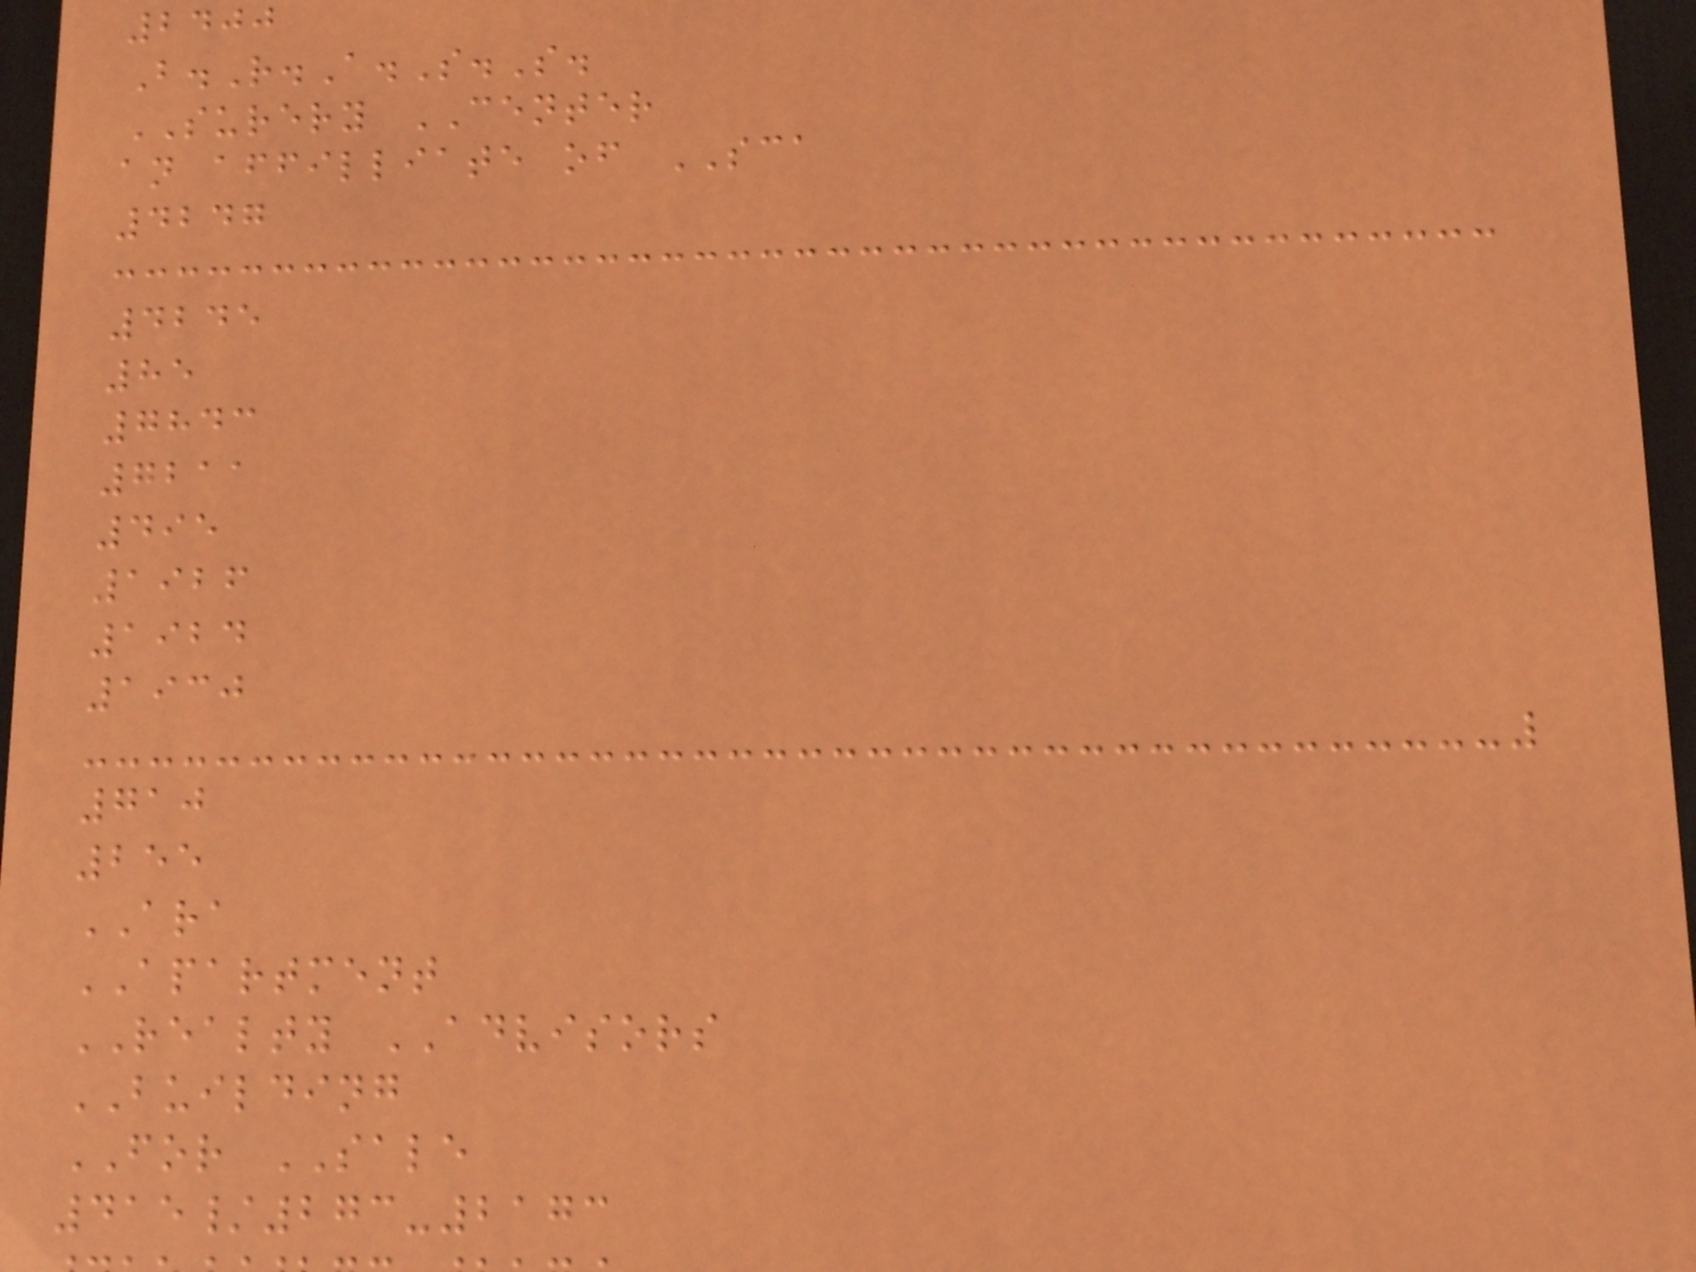2400
B.R.A.S.S.
SURERY CENTER
an affilliate of SCA
4247
4245
85
7843
7211
495
1926
1924
1930
710
255
ARA
APARTMENT
REALTY ADVISORS
BUILDING
FOR SALE
415/273-2173
